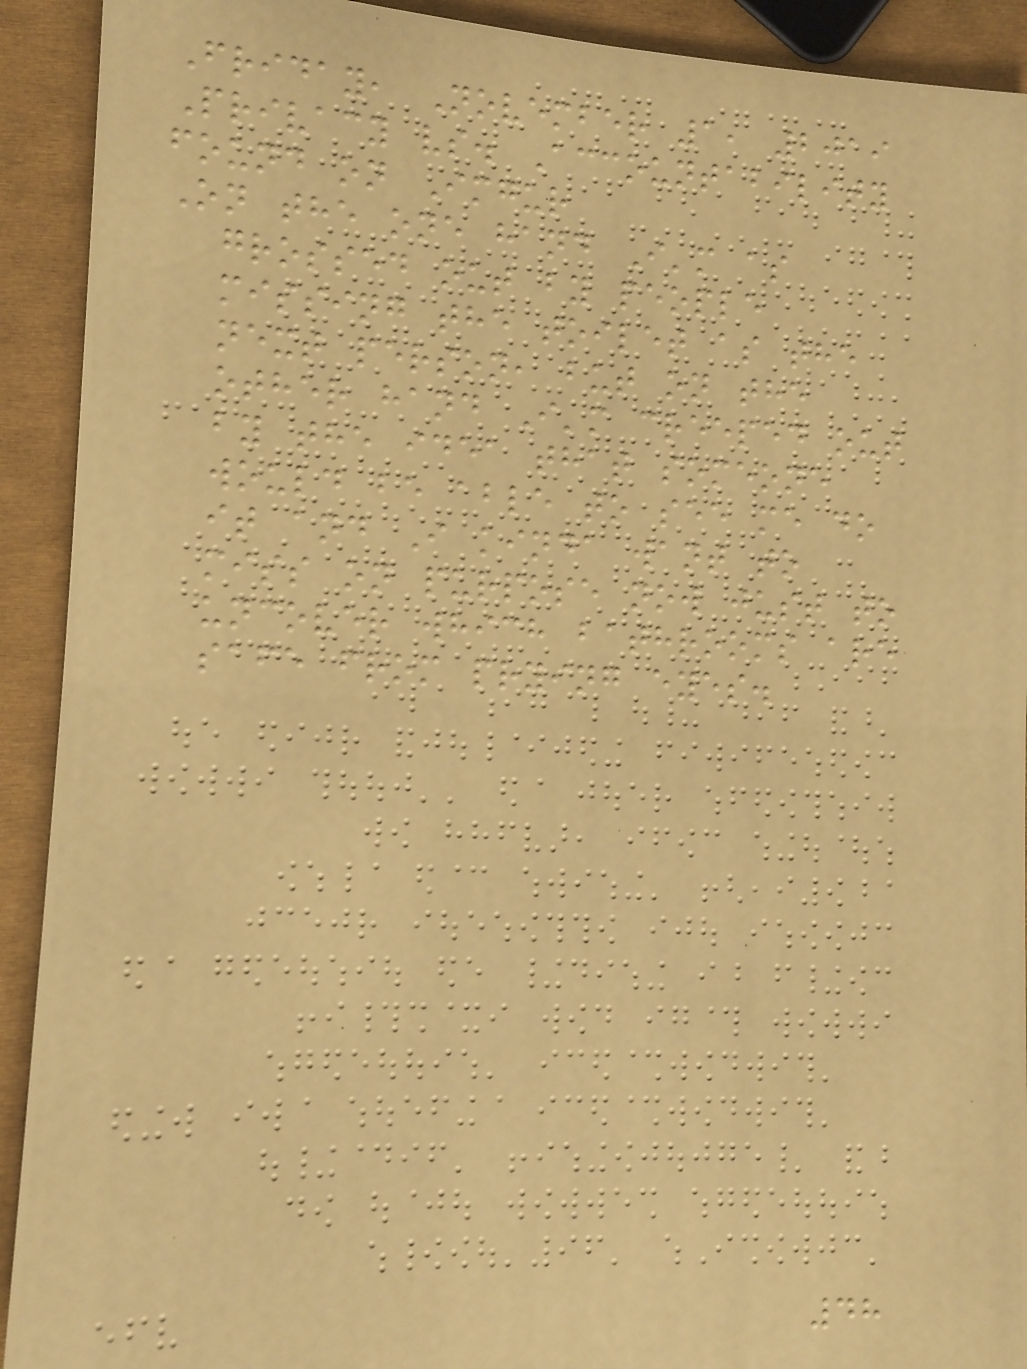Friday, November 1, 2019
Privacy vs. Accountability
found on Imgur
On the one hand I'm as
grossed out by people
missing the toilet as the
next person, but on the
other hand I'm creeped out
by the idea that someone
would be able to see me do
it and I kinda want to
miss on purpose now just to
uncover which bathrooms are
safe from prying eyes.
48
